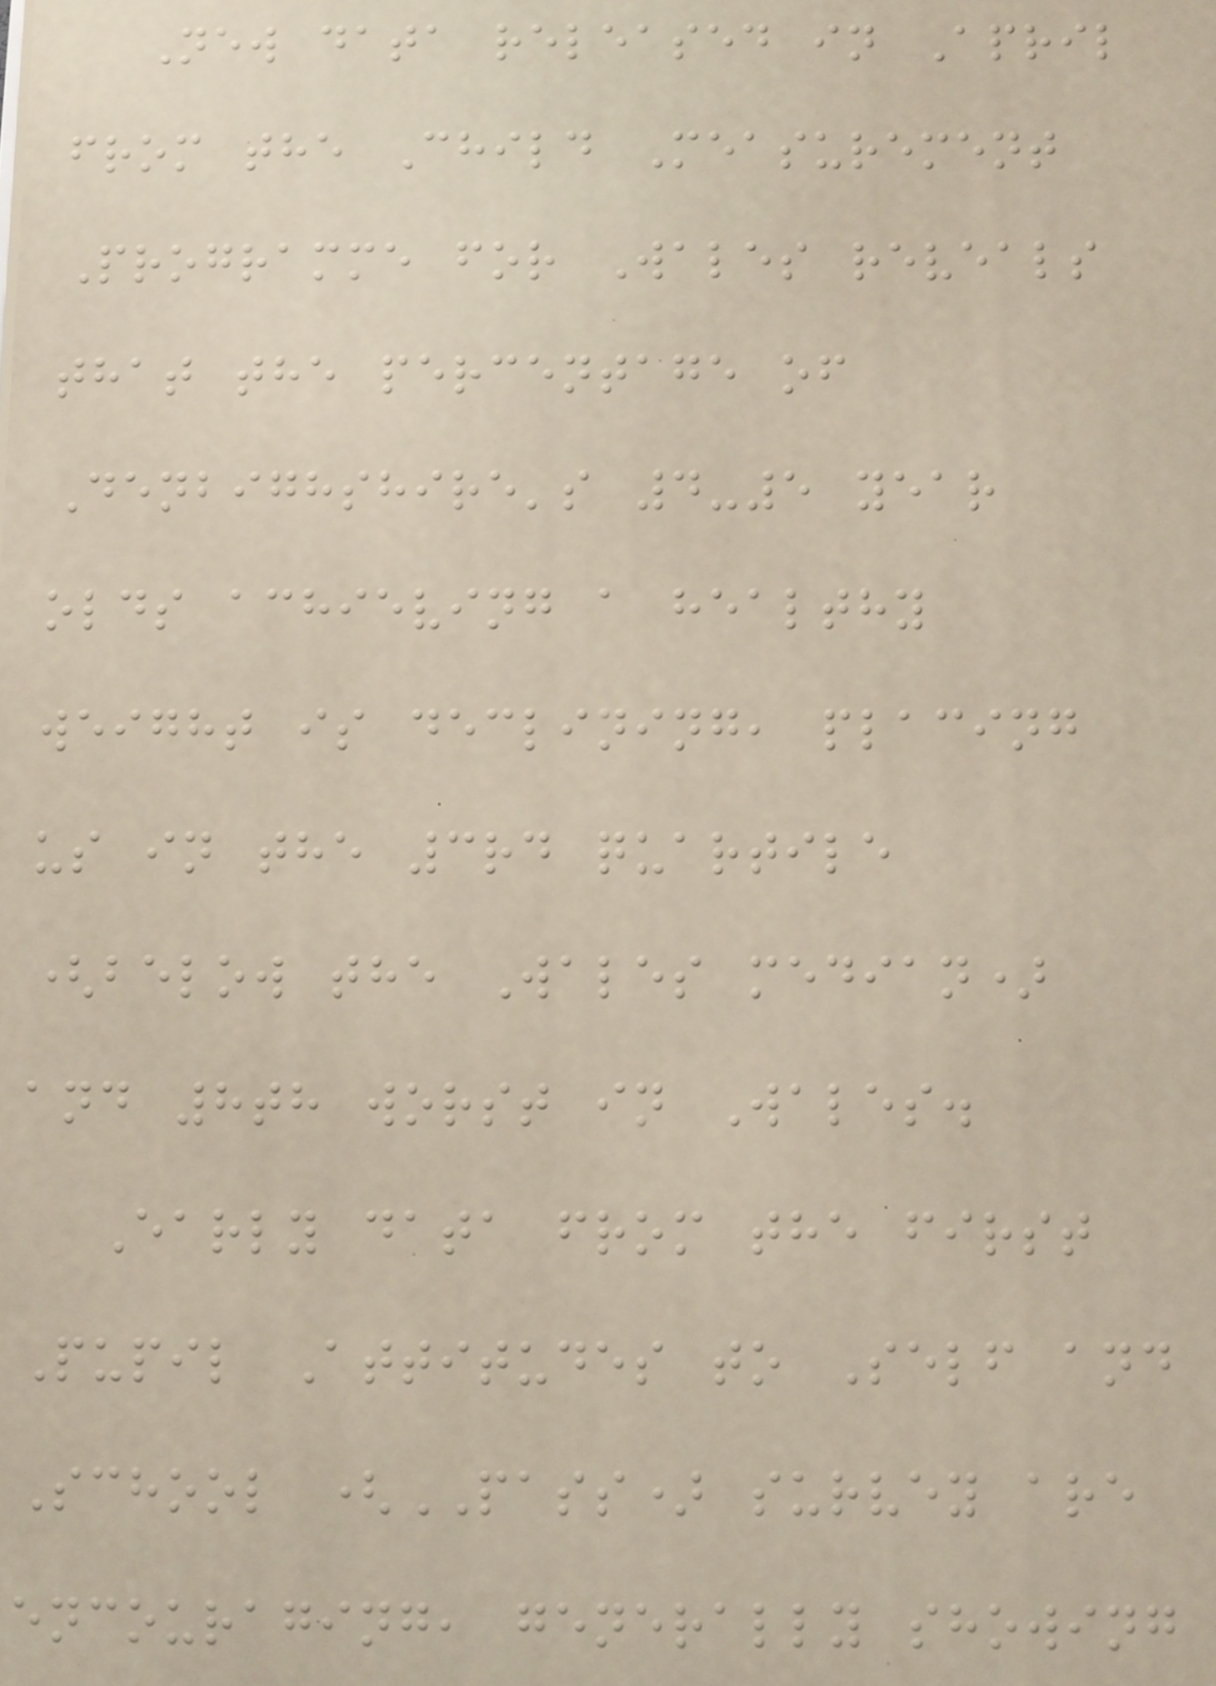New data released in April
from the Child Measurement
Programme for Wales reveals
that the percentage of
Denbighshire's 4-5 year
olds achieving a healthy
weight is declining, placing
us in the 3rd quartile
(below the Wales median)
and 8th worst in Wales.
Early data from the first
Pupil Attitudes to Self and
School (PASS) survey are
encouraging, generally showing
